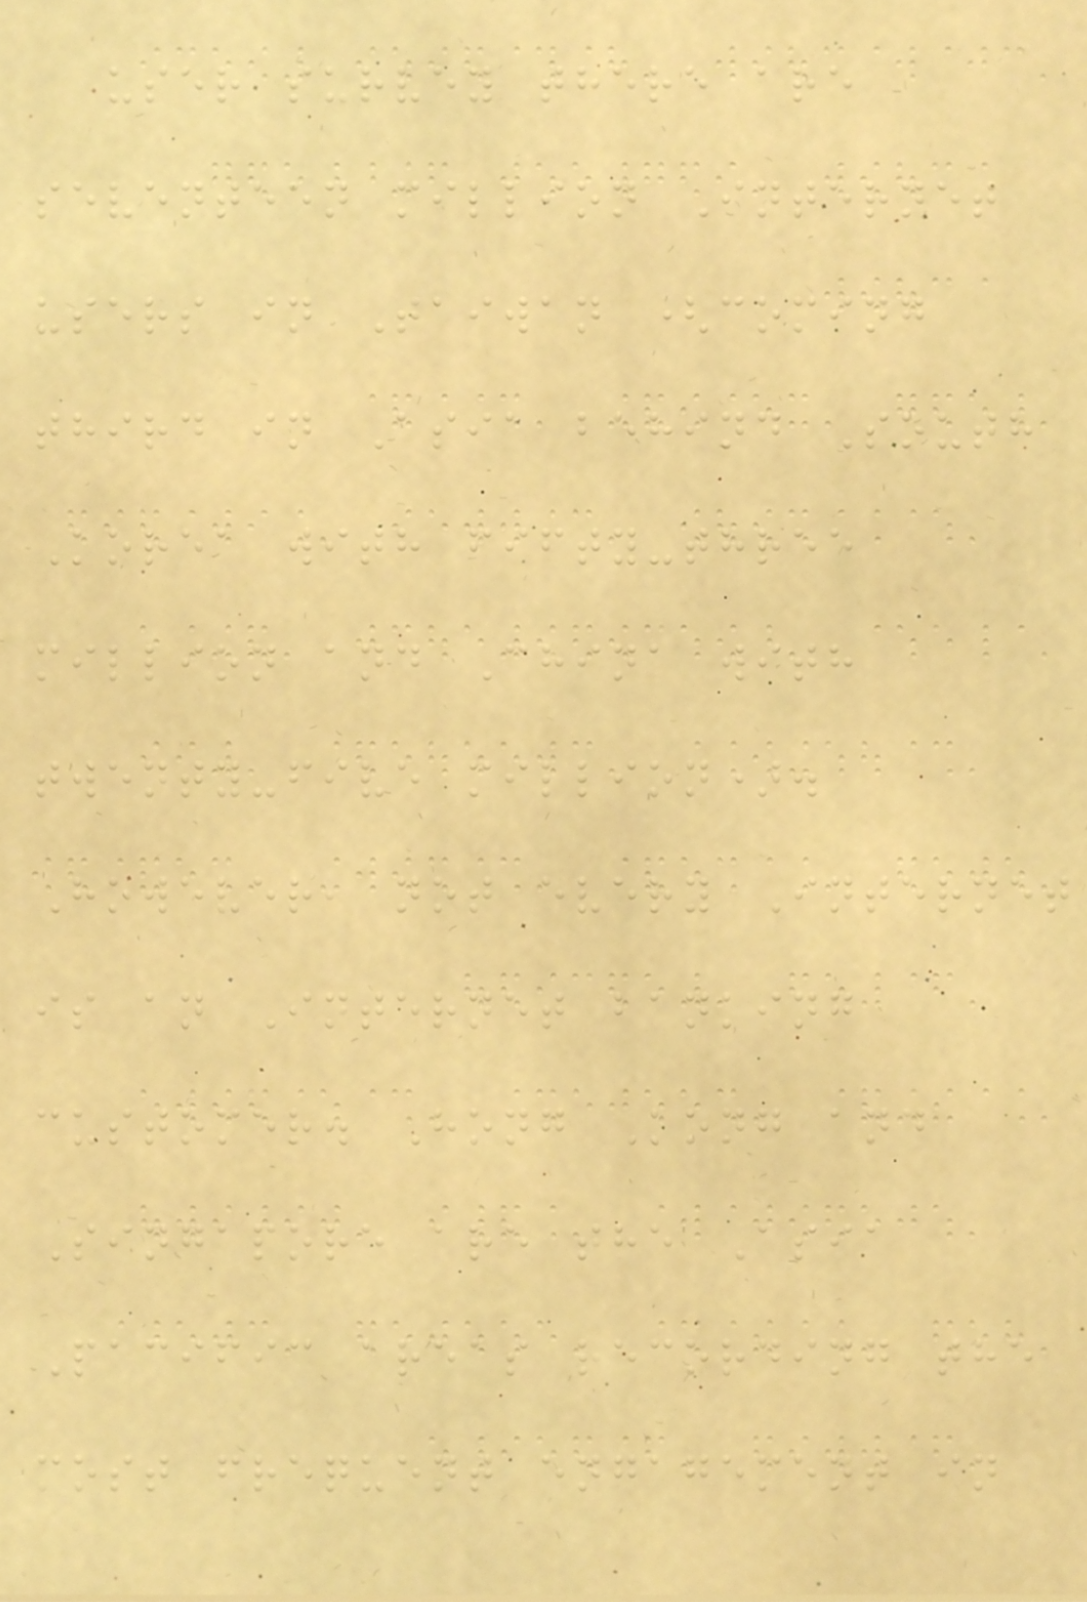user survey there are
seventeen million Internet
users in Taiwan (coming
third in Asia behind South
Korea with fifty-three
million and China with
twenty-five million).
However, not every Internet
is an Internet banking
customer. Hong Kong and
Singapore are the Asia
Pacific areas recording the
most frequent engagement in
